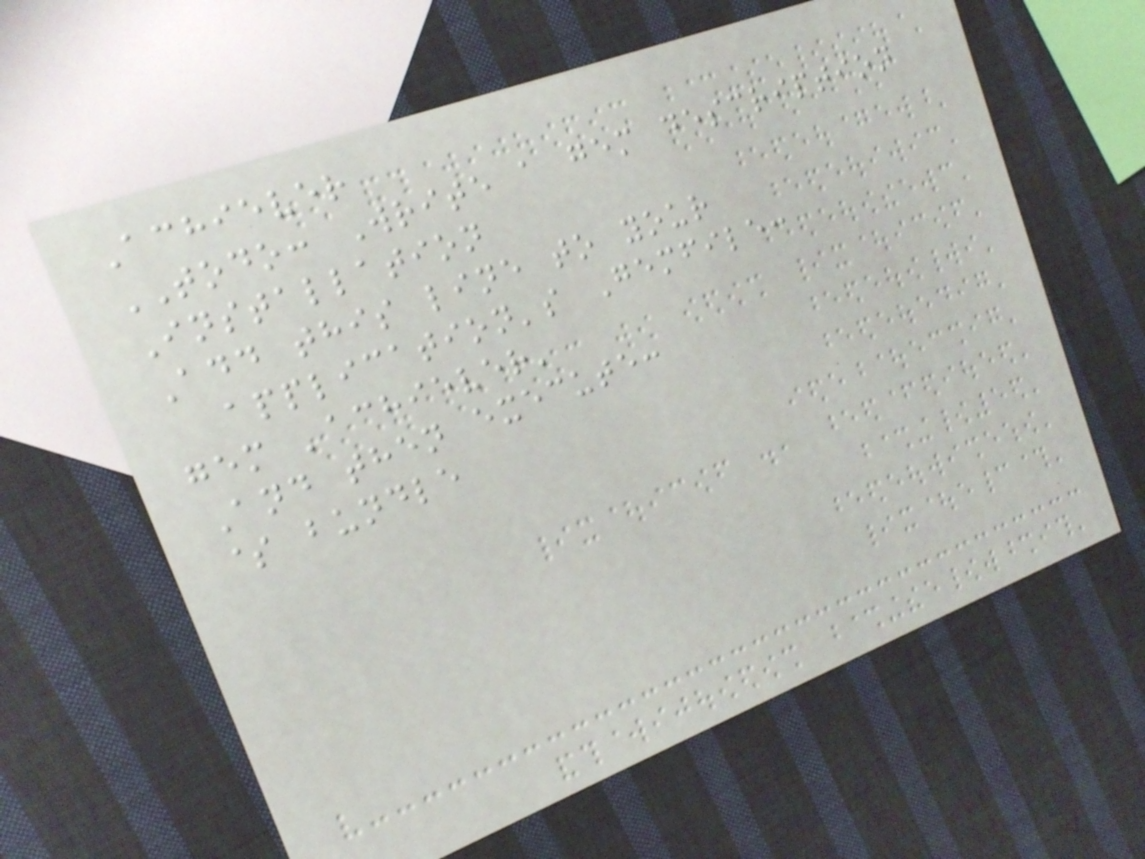Achiever
TODO: Write a gem description
Installation
Add this line to your
application's Gemfile:
gem 'achiever'
And then execute:
$ bundle
